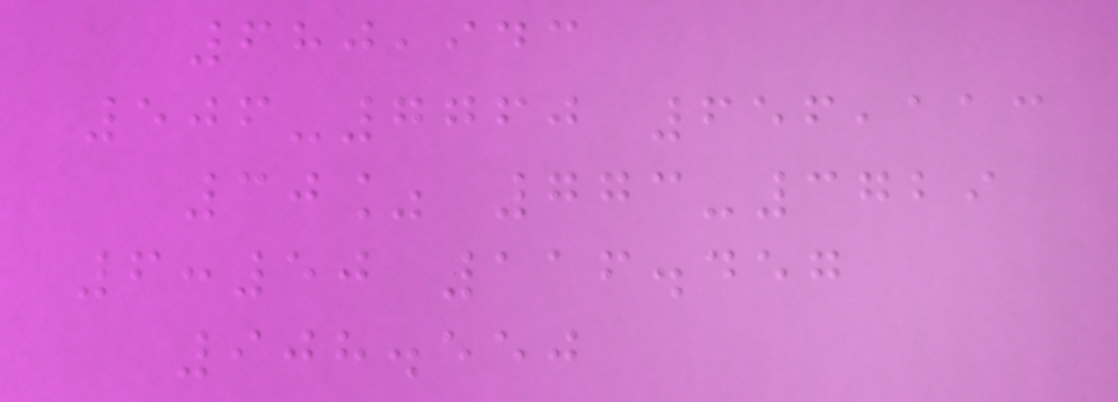680,943
506-7760 656,113
30% 773-3729
6:50 116.457
908.550
